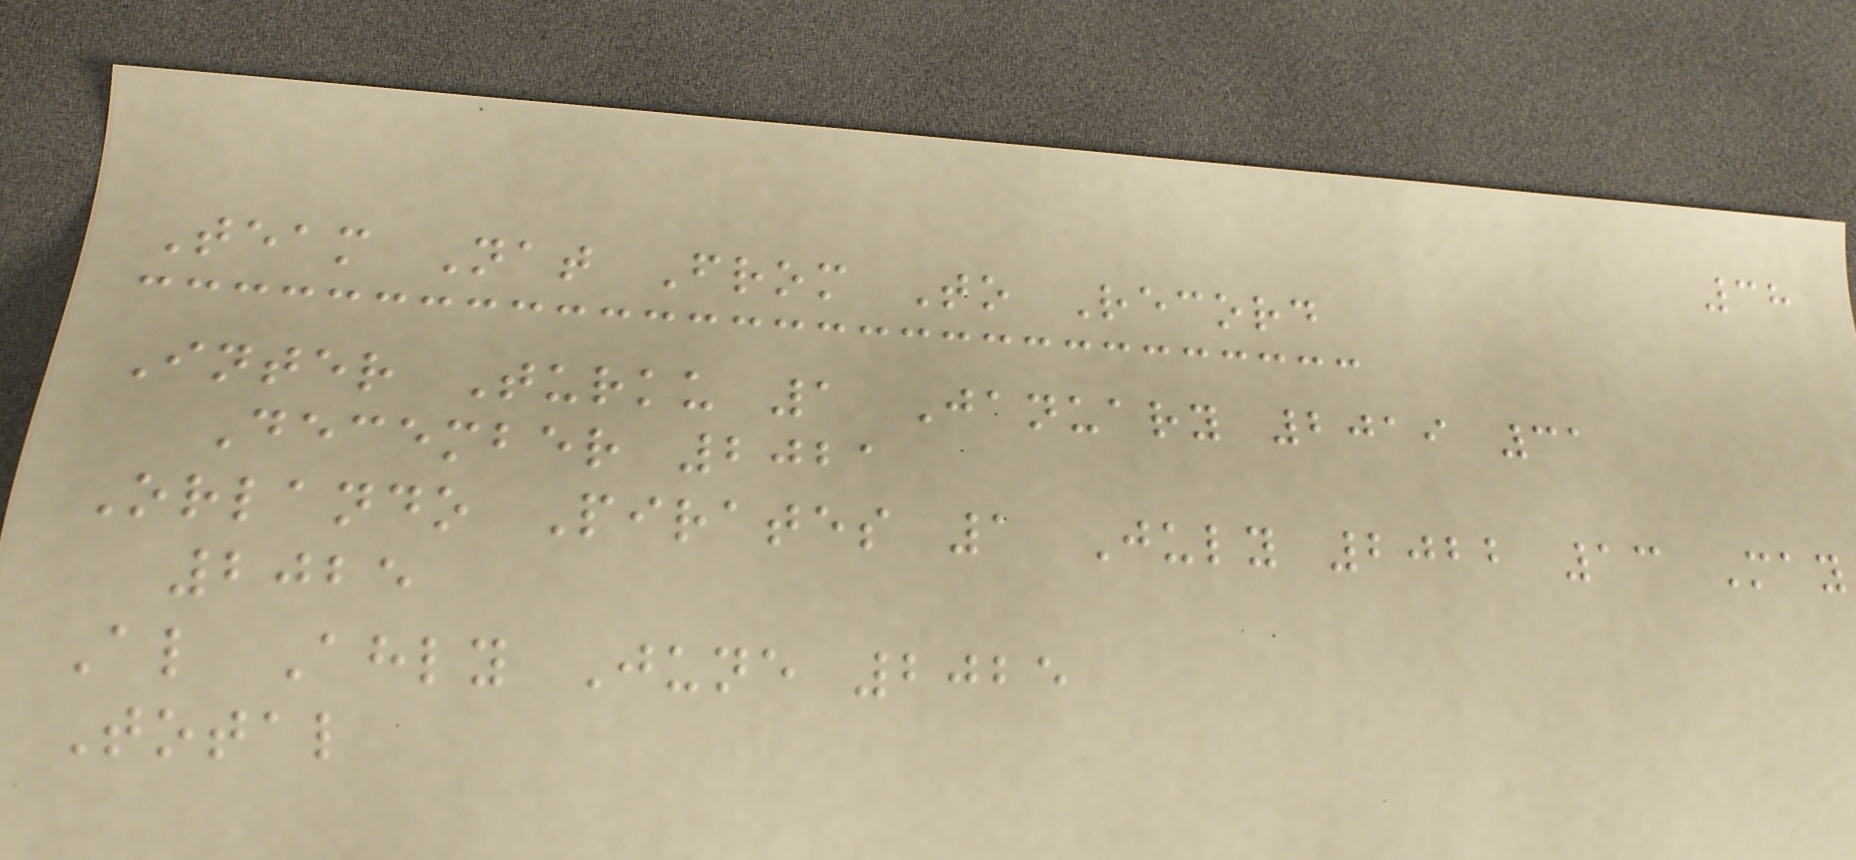38
Team Nat From To Record
Inter Turku 1 January 2019 31
December 2021
Orlando Pirates 1 July 2022 13 May
2025
Al Ahly June 2025
Total
